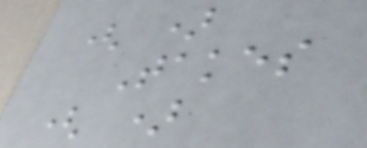( )
Takes
( )
